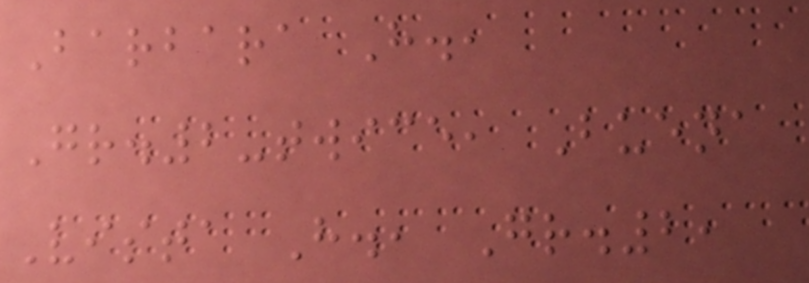Barbara H.,
Gr.2-twice, Buena
Vista H., Gr.2,
